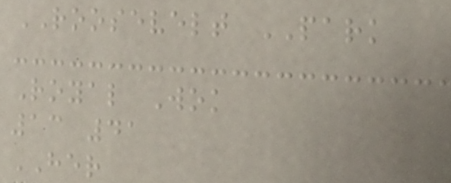ROOSEVELT PARK
Royal Wok
13 41
HER
